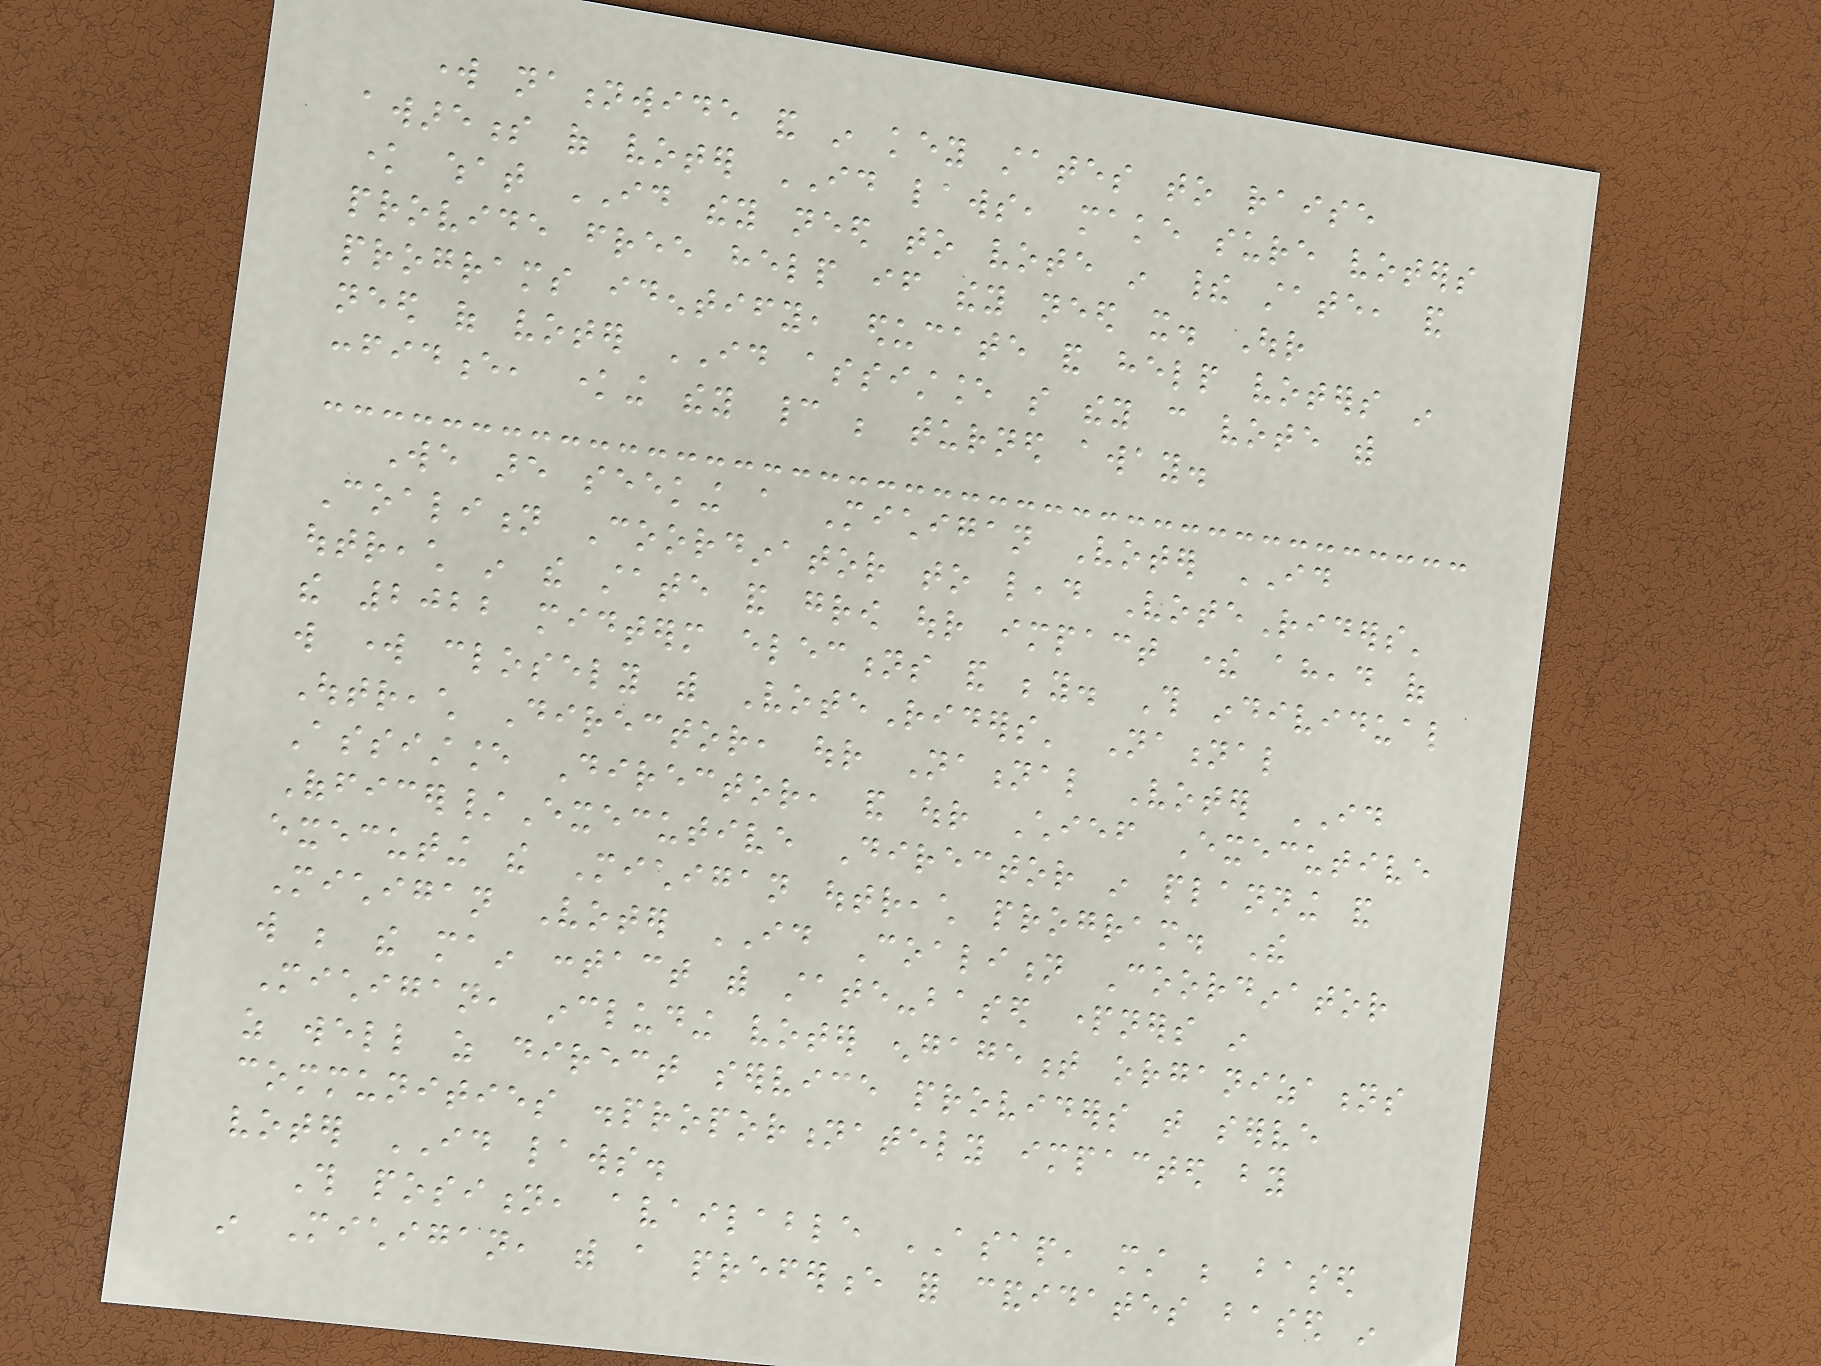work nationwide and in key states to raise
awareness of voter ID laws, make sure voters
know what ID they need to vote in their state, and
provide free help if they need it. Our
programs identify, educate and help voters in
need of voter ID assistance so they can vote with
confidence, knowing they cannot be turned away.
We are seeking a Michigan Voter ID
Coalition Coordinator to lead VoteRiders'
outreach in the state and grow our impact there ahead of
the 2022 midterm elections and beyond. This individual
will work closely with VoteRiders' National
Outreach Director, our National Voter ID
Assistance Director, and our Chief Executive
Officer/Executive Director in planning and
executing the Michigan outreach program. The
Michigan Voter ID Coalition Coordinator
will be the main contact with state-based partners in
Michigan, including voter engagement organizations
as well as direct service providers that serve
communities disproportionately impacted by
voter ID laws.
This position, available ASAP, must be based
in Michigan, with a preference for candidates based in
